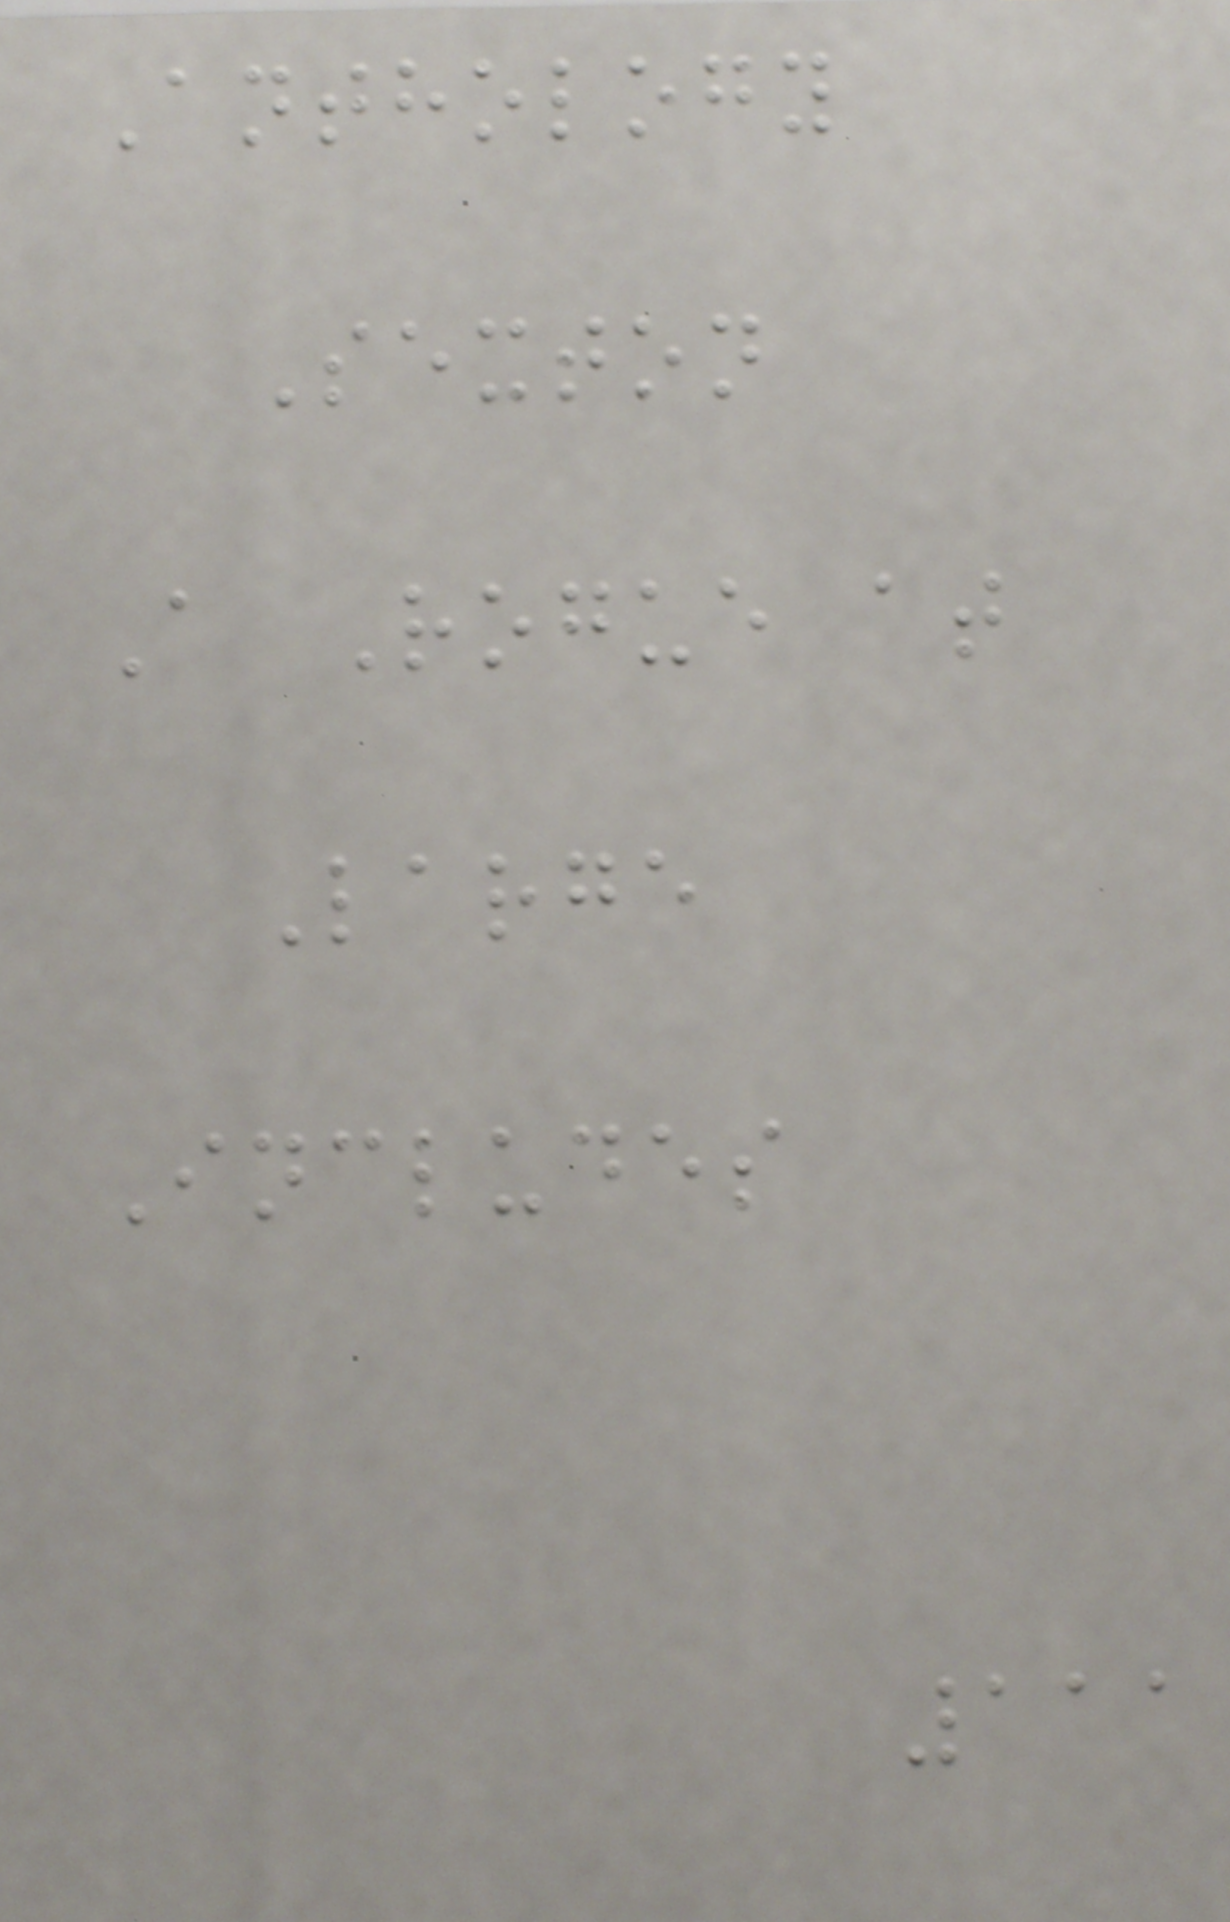Anthology
Sexton
A Rogue at
Large
Includes
111
